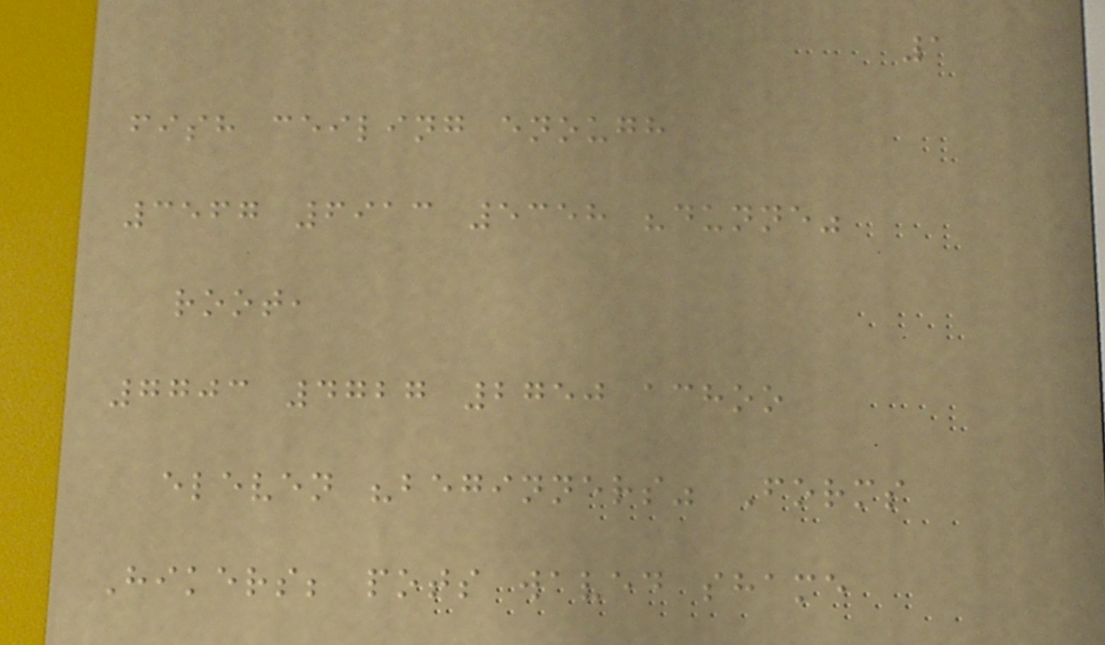1
fish ceiling enough
3567 6913 5358 "dunne"
root,
7703 4727 2750 achoo
eleven "beginners" Forms
Hikers; pots waved shame
